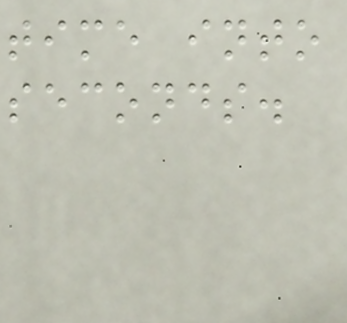time into
seconds.
